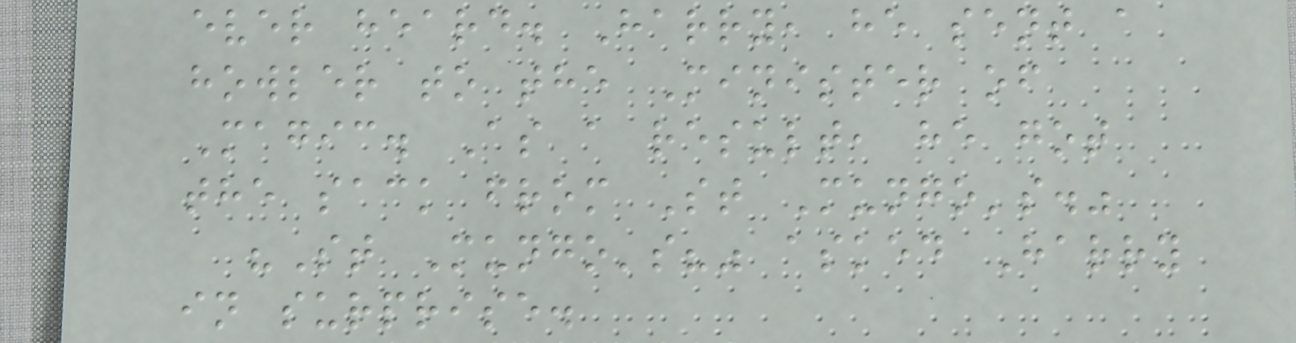ever heard. Harry, he sent a
howler to the Minister of
Magic. As a result, he got
the sack from St Mungo's."
"St Mungo's?" asked Harry
in surprise.
